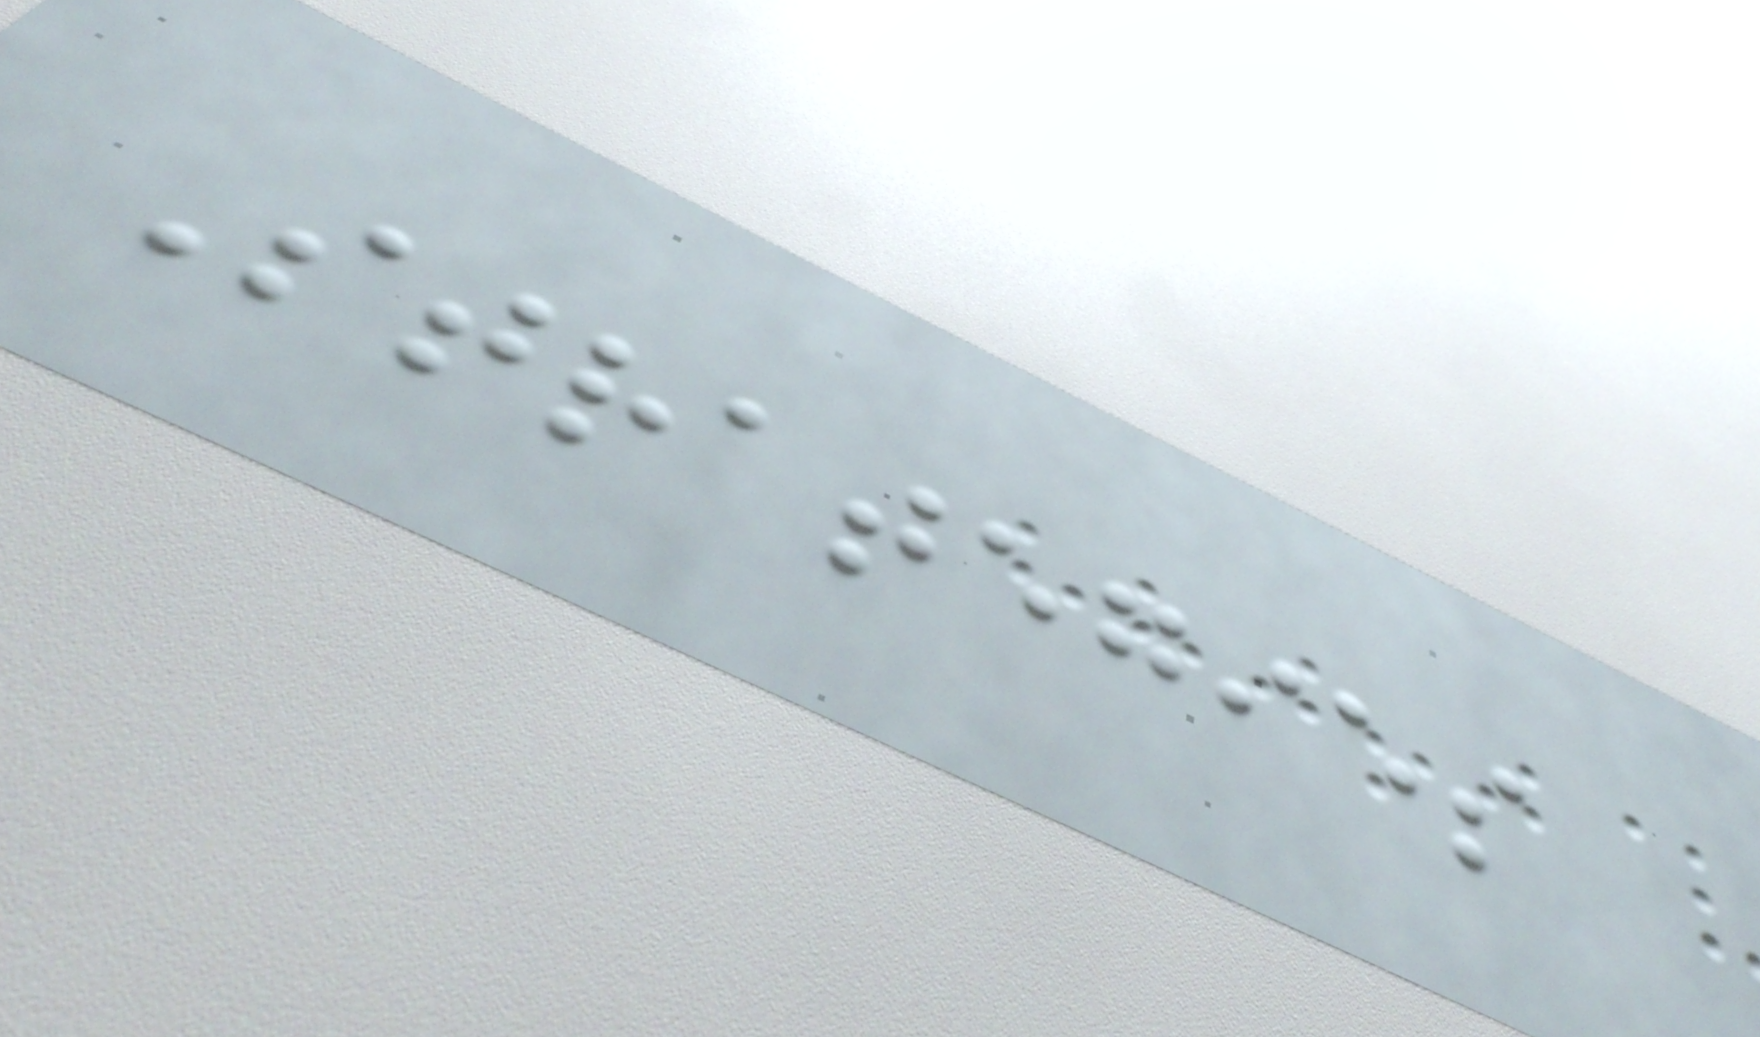Strategies
